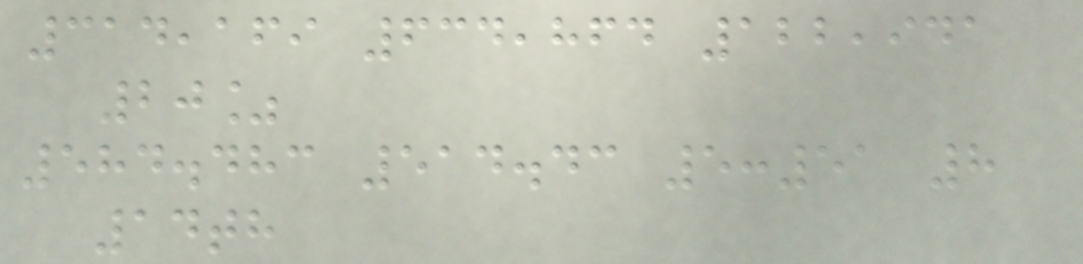314,169 634,864 122,941
20%
584.483 514.43 5:51 8
14th
